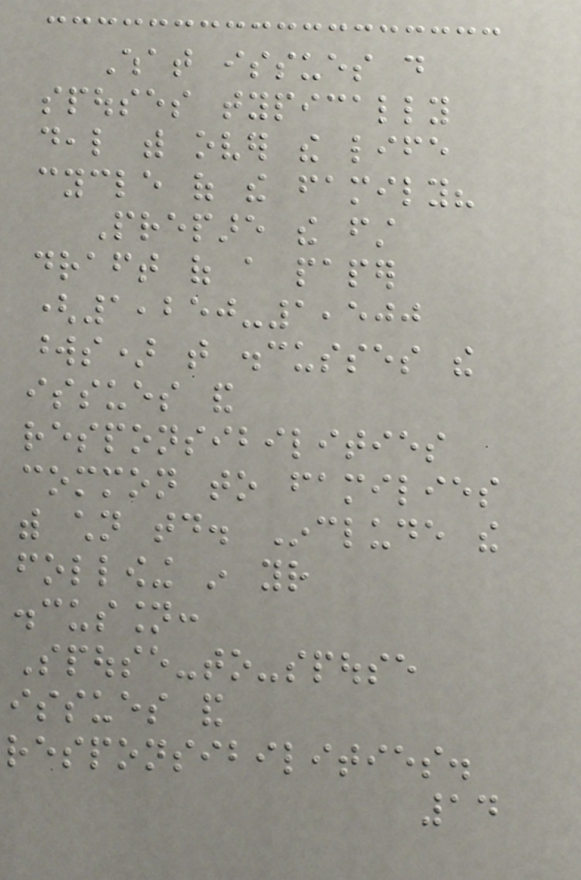What issues do
spouses typically
deal with over the life
cycle of the family?
Prepare the first
draft of a paper
(1,250-1,500
words) that discusses the
issues and
responsibilities
common to families
with children today. Include the
following in your
discussion:
Spouse-to-spouse
issues and
responsibilities.
14
